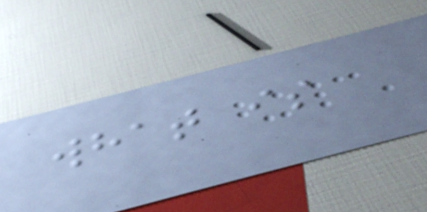what is
